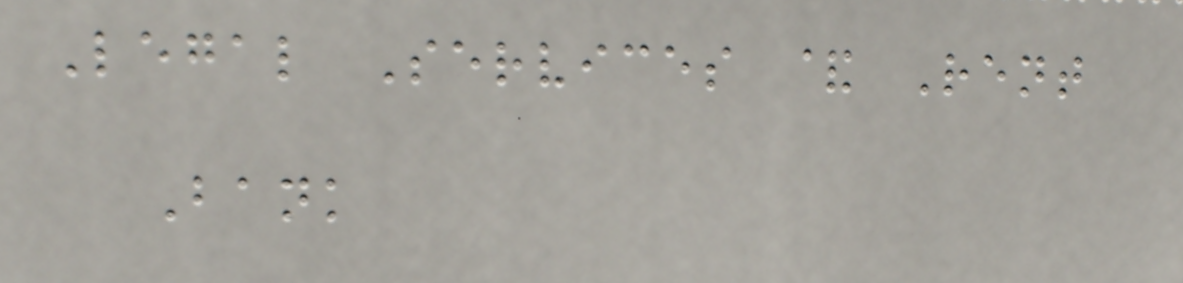Legal Services & Rent
Bank
